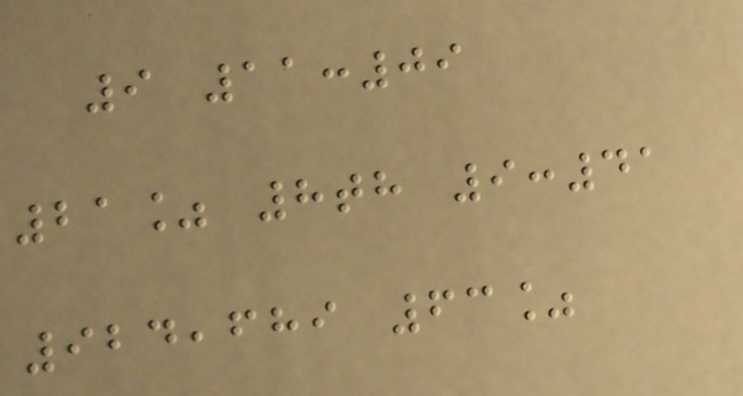9 11:09
21% 8th 9:41
924,689 63%
